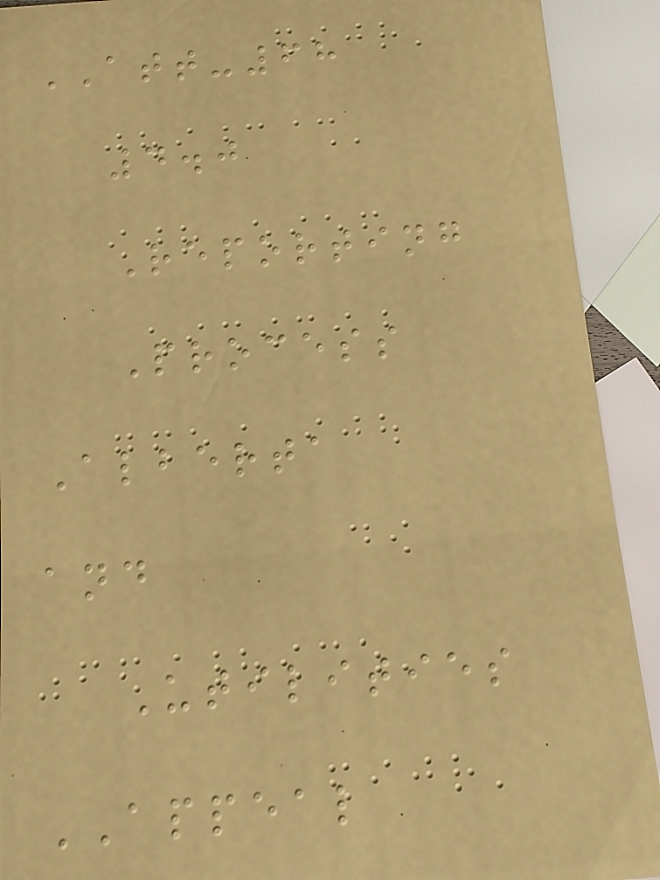ATT-68
4.0
Reporting
Process
Alberta
and
Utilities
APPEAL
